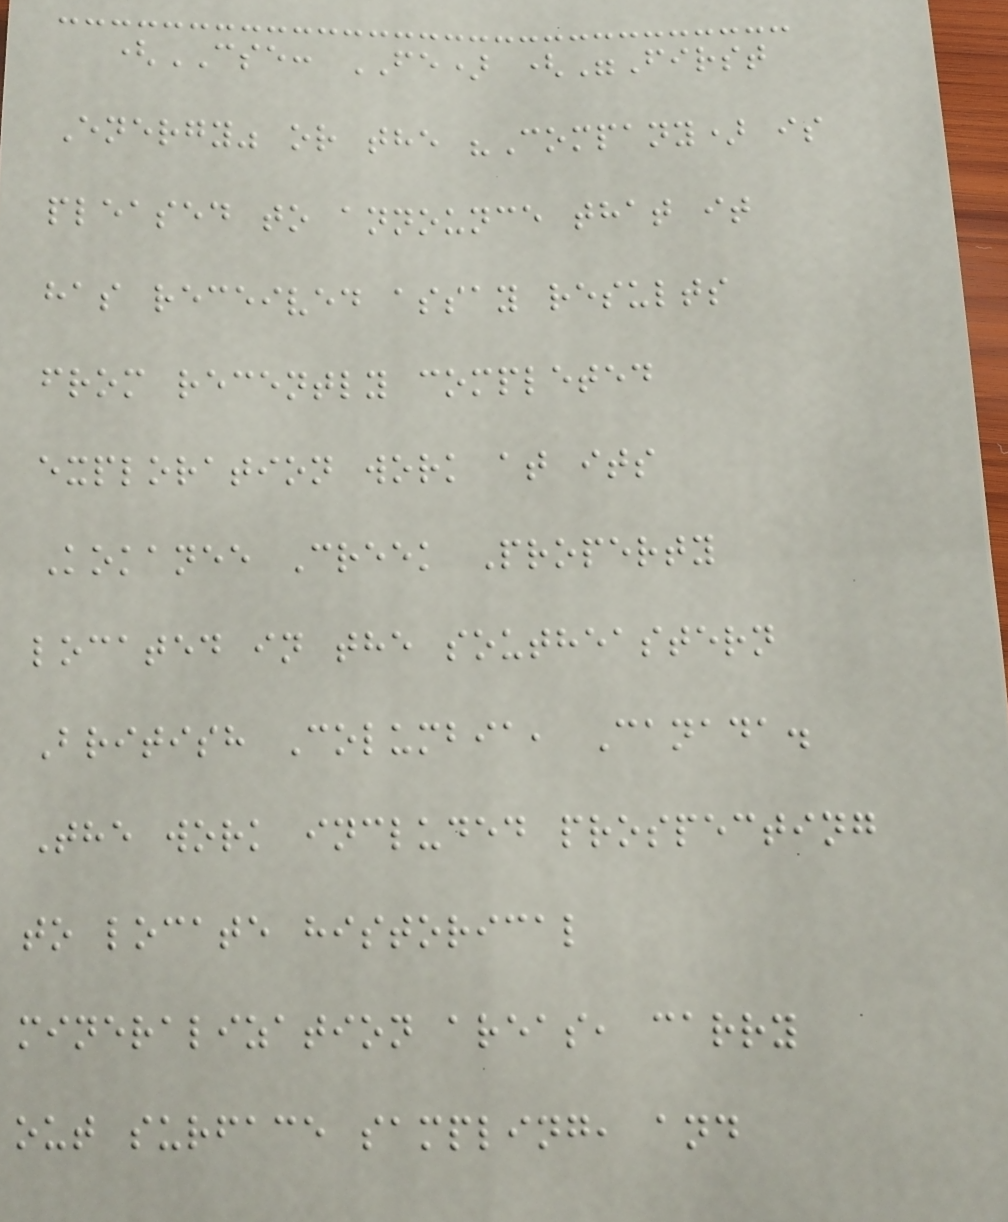(CSE: FE) ("First
Energy" or the "Company) is
pleased to announce that it
has received assay results
from recently completed
exploration work at its
Kokanee Creek Property
located in the southeastern
British Columbia, Canada.
The work included prospecting
to locate historical
mineralization areas, carry
out surface sampling, and
